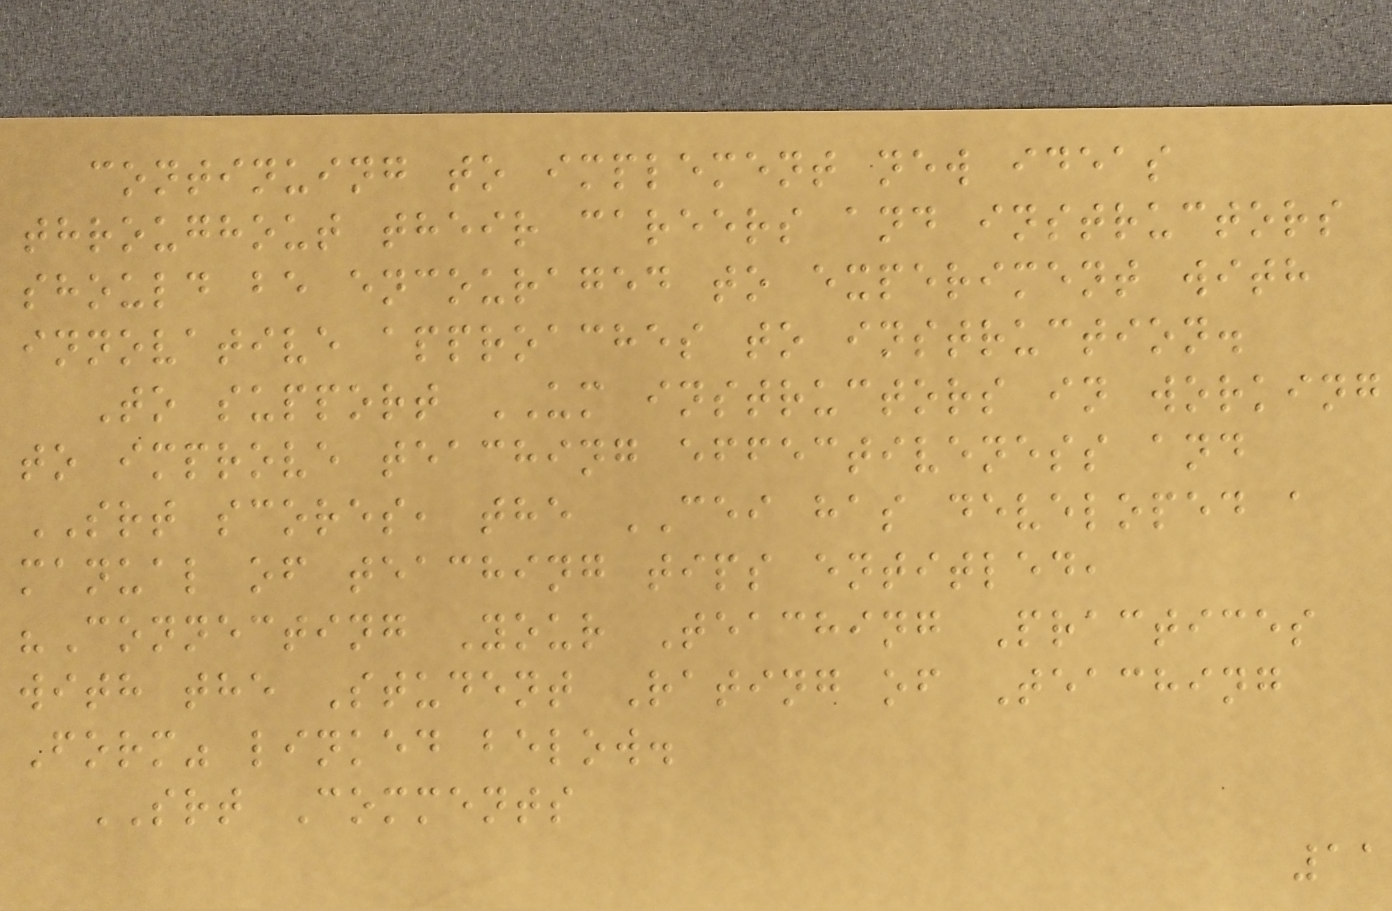continuing to implement new ideas
throughout their careers and instructors
should be encouraged to experiment with
innovative approaches to instruction.
To support UM instructors in working
to improve teaching effectiveness and
SRT scores, the CEI has developed a
manual of teaching tips entitled,
"Connecting Your Teaching Practices
with the Student Rating of Teaching
Form" linked below.
SRT Comments
11
